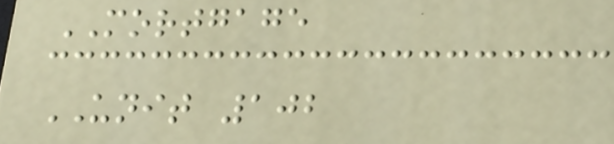MORTGAGE
UNIT 102
